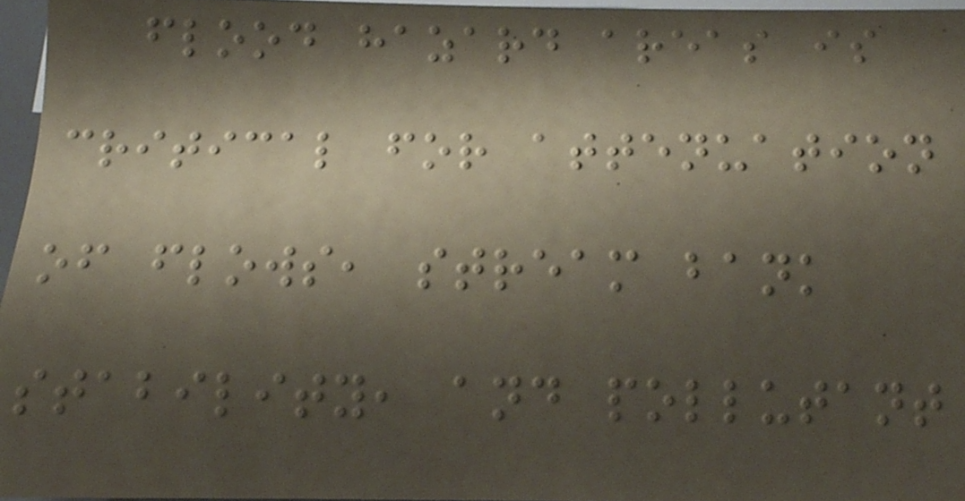flood hazard areas is
critical for attenuation
of flows, stream bank
stability, and pollutant
